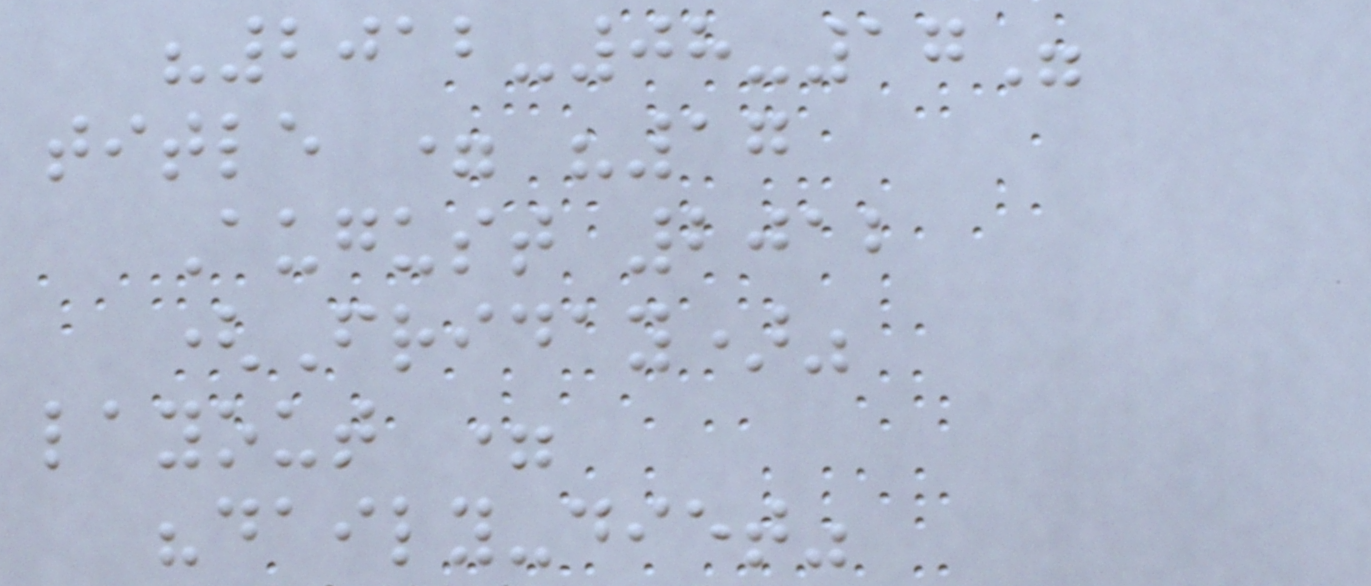"2012-08-17"
title = "17
August 2012
(Friday)"
layout =
"daily-diet"
